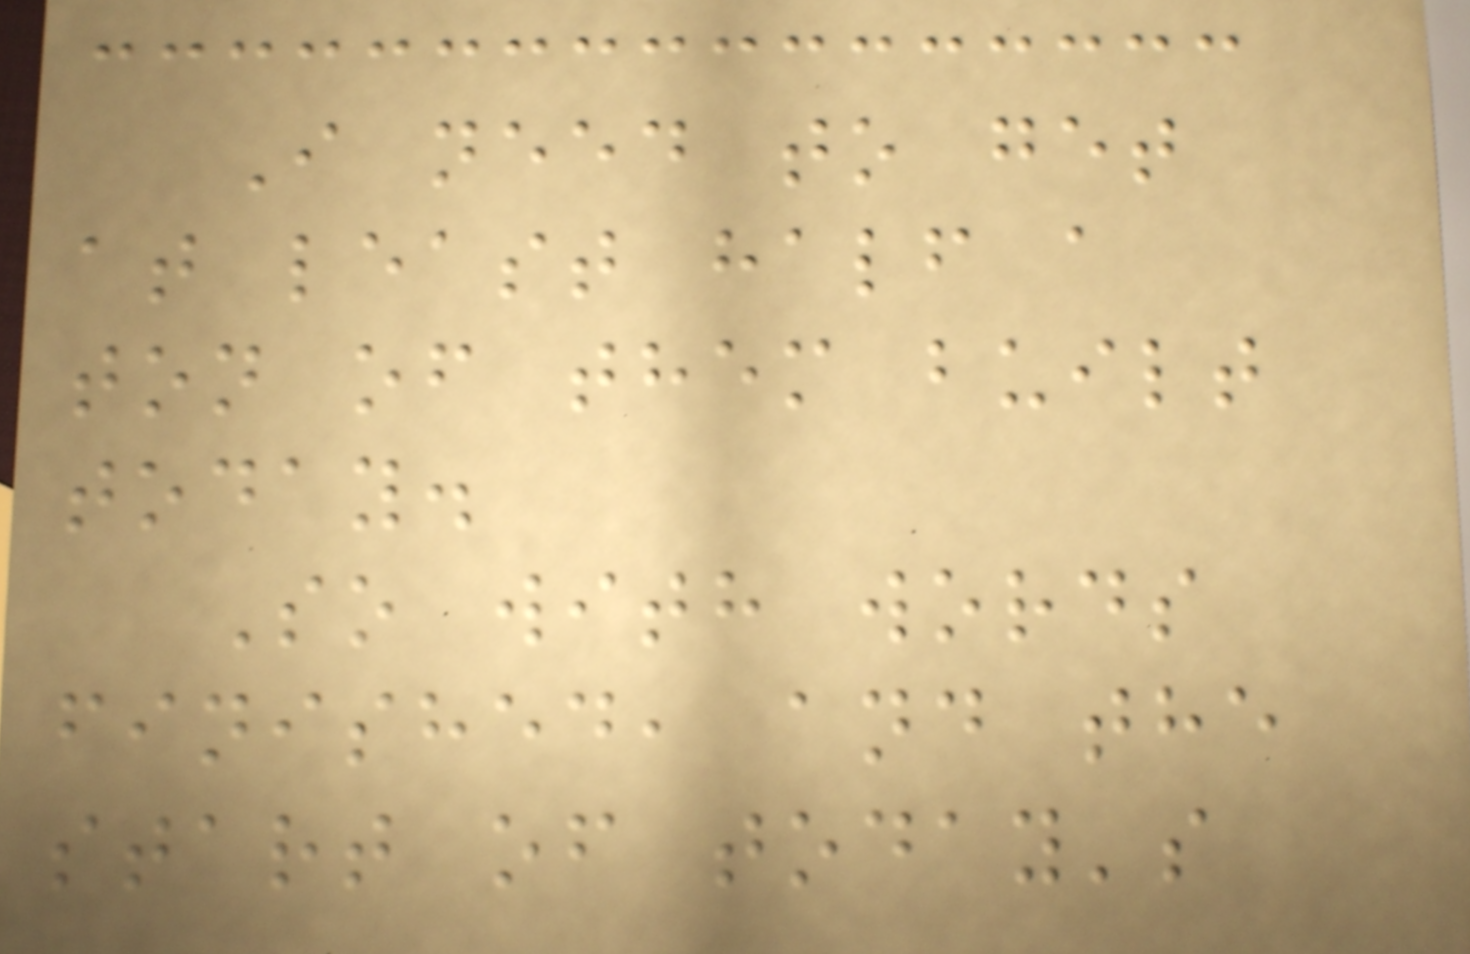I need to get
at least half a
ton of them built
today.
So with words
finished, and the
start of today's
